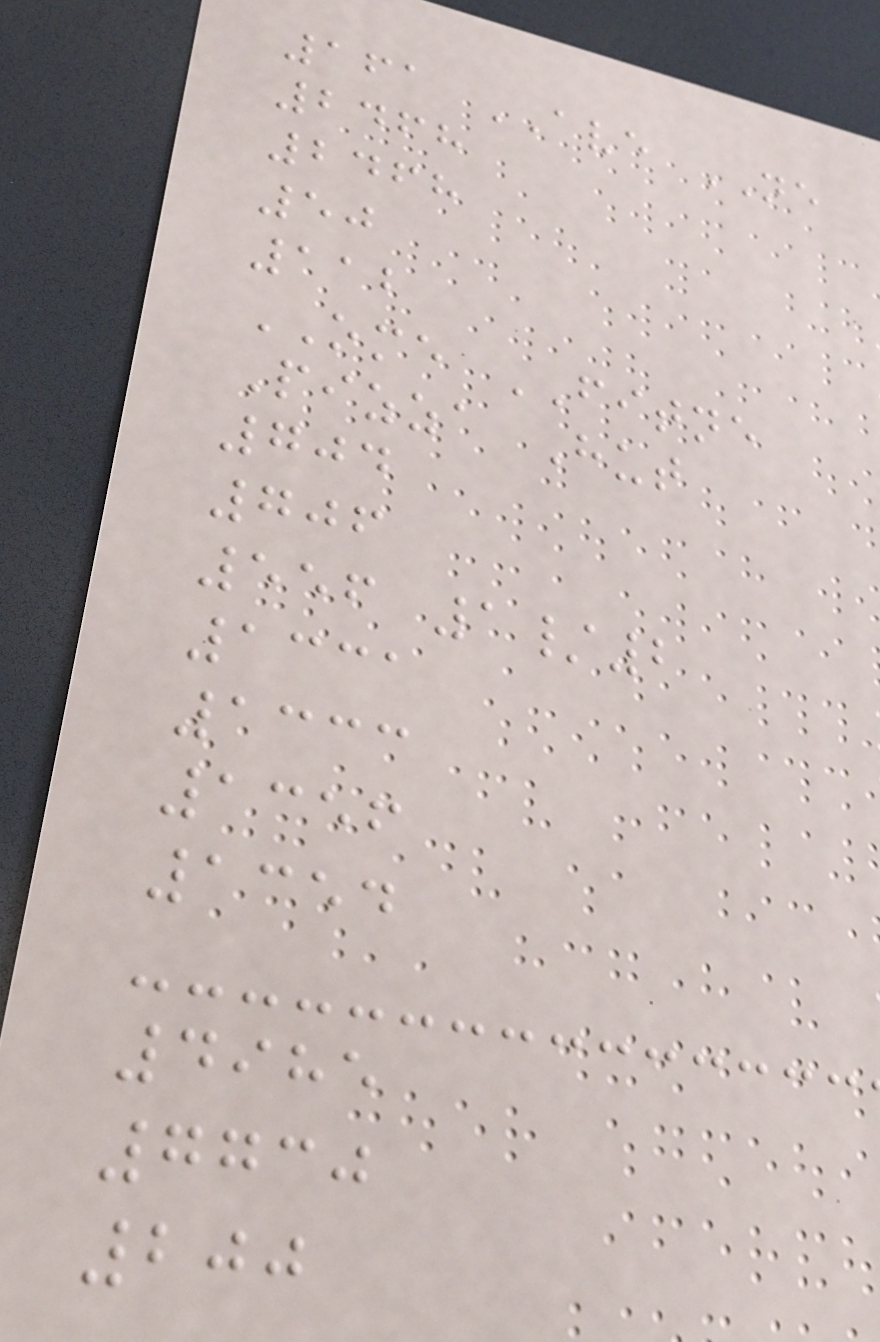161 AVE NE
2468
2468
50
112
OME FITNE
Pizza Hut
704
706
556 1/2
1331
1333
1356
1354
4985
7730
200
